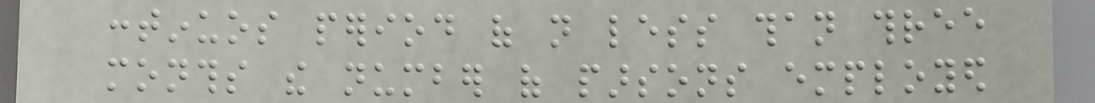continuos period of not less than three
months the number of parsons employed
